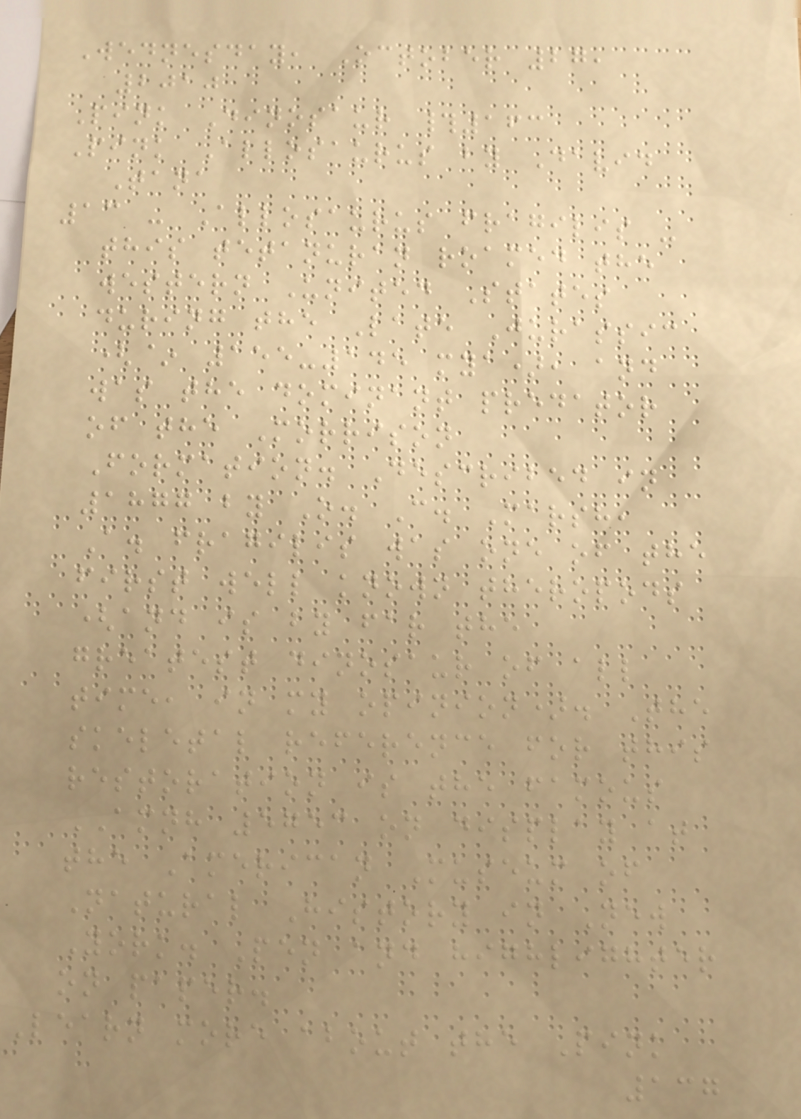Wednesday, October 27,
2010
Pink Dinosaur #163
Pink Allosaurus by David
Tana
13 - Allosaurus fragilis -
this tetanuran roamed the
western United States
during the Late Jurassic
(~ 155-145 mya), and
was the dominant predator
of the Morrison
Formation. Described in
1877 by O. C. Marsh,
A. fragilis was one of the
first well known theropods
(and is by far the
greatest dinosaur of all
time, in my opinion). The
skeletal reference for this
restoration is the famous
AMNH 5753 on display at
the American Museum of
Natural History in New
York. Pen and highlighter
on paper.
Learn more about the Pink
137
